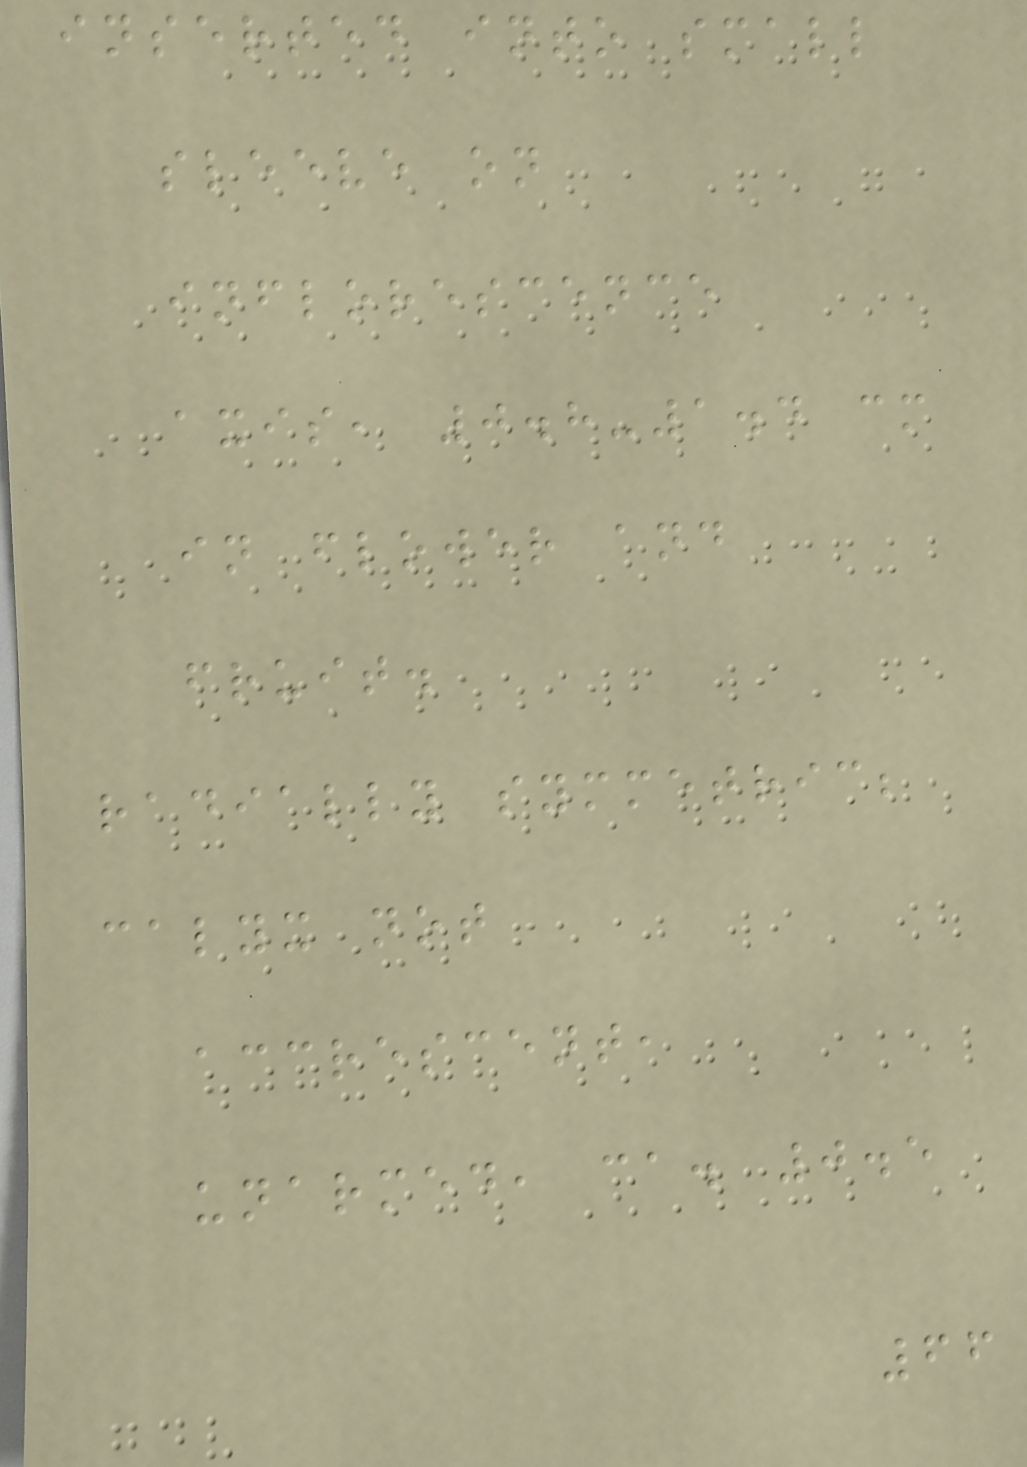inserted into small
sleeve on
inflorescence
axis, 0.8-1.4 cm
in flower and
fruit.
radially symmetric;
calyx not
accrescent,
unarmed, ca. 0.5
66
